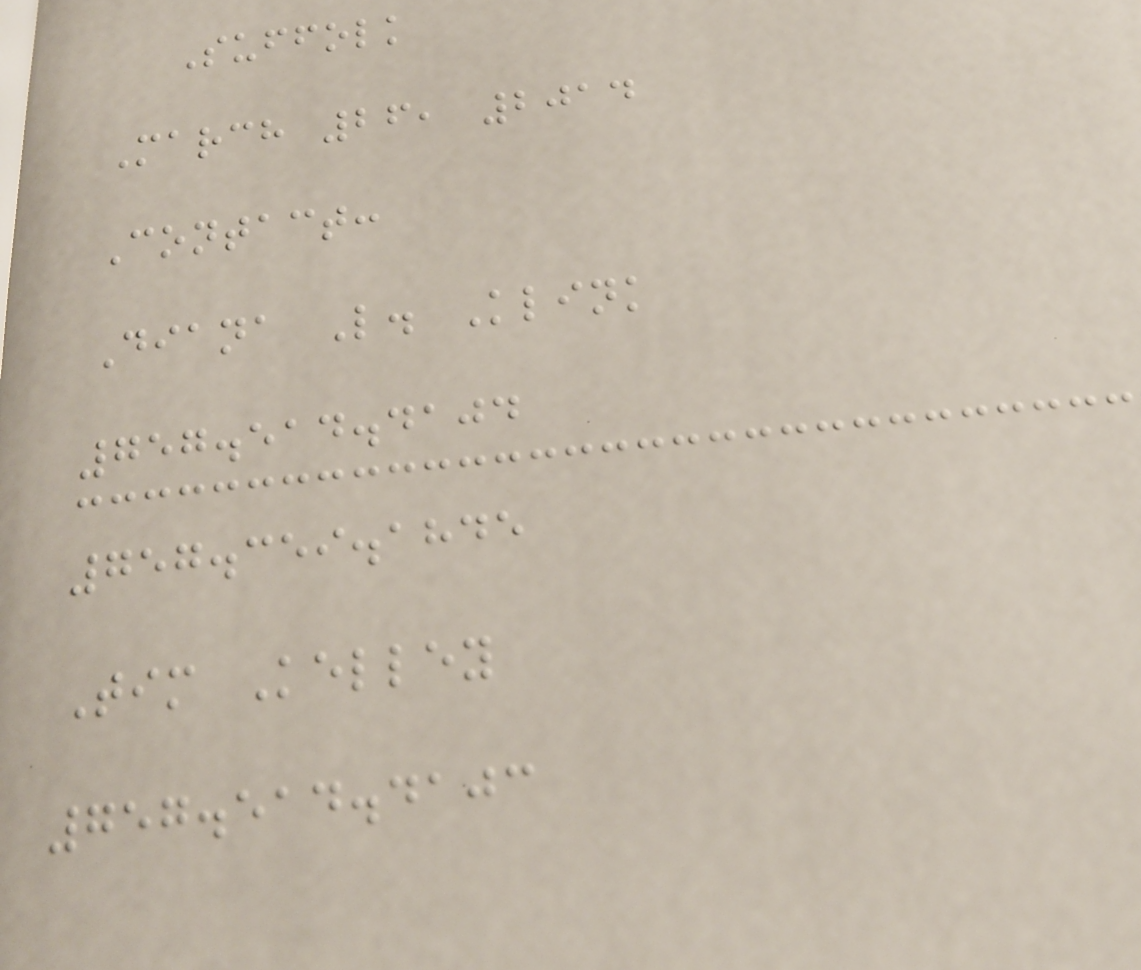Suffolk
March 26, 2014
Contact:
Diana L. Klink
757.514.4104
757.359.1845
Tim Kelley
757.514.4103
